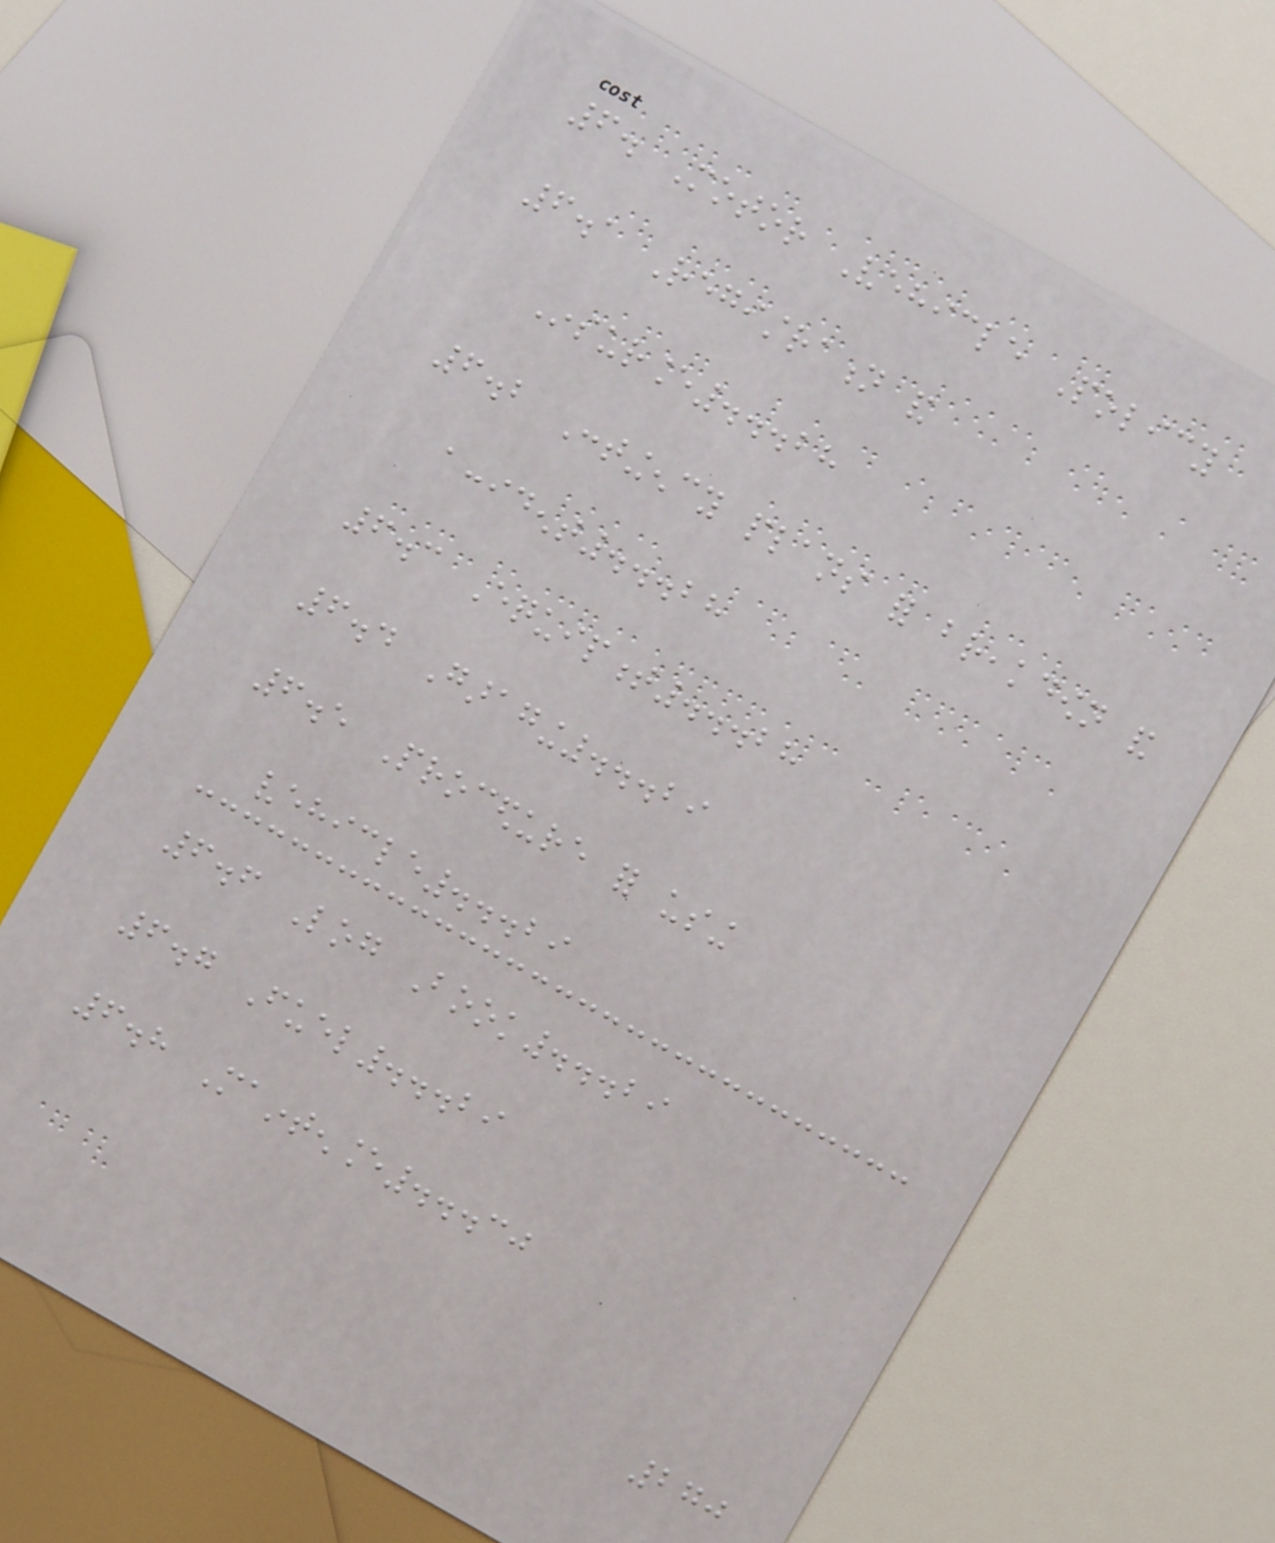6. Motor Vehicle Policy
6.1 Registration and
Insurance...28
6.2 Contingency plans for breakdown and
accident...28
6.3 Equipment...28
6.4 Garaging...29
6.5 Procedure for using
vehicle...29
6.6 Log Book...29
6.7 Fuel...29
6.8 Maintenance...30
270
